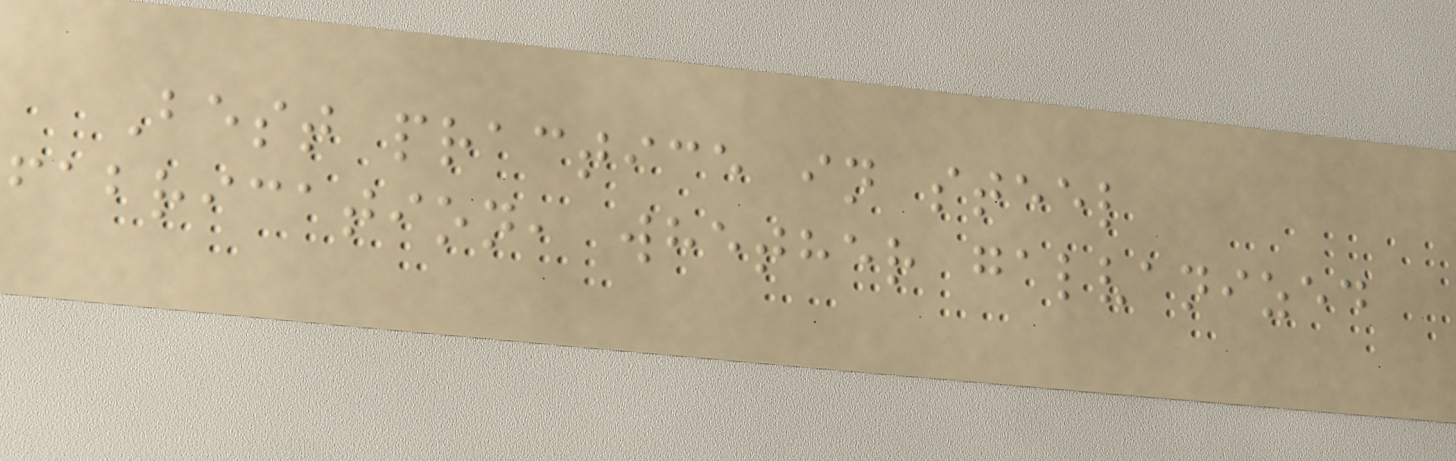Best practice in steel
fabrication, whether galvanized
